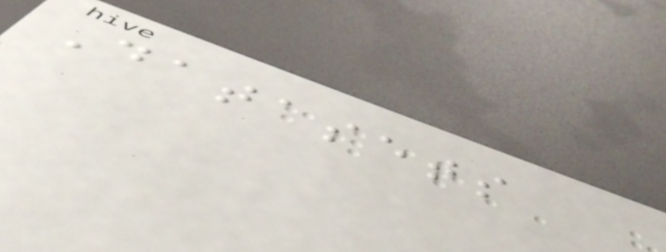Datasets
